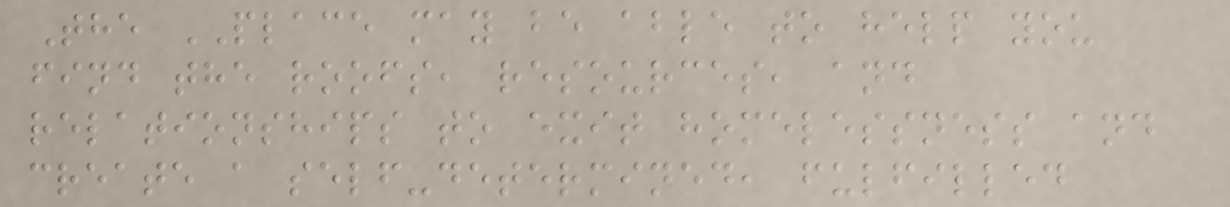The PLACE may be able to help you
find the roofs, resources, and
relationships to exit homelessness and
create a self-determined, fulfilled
